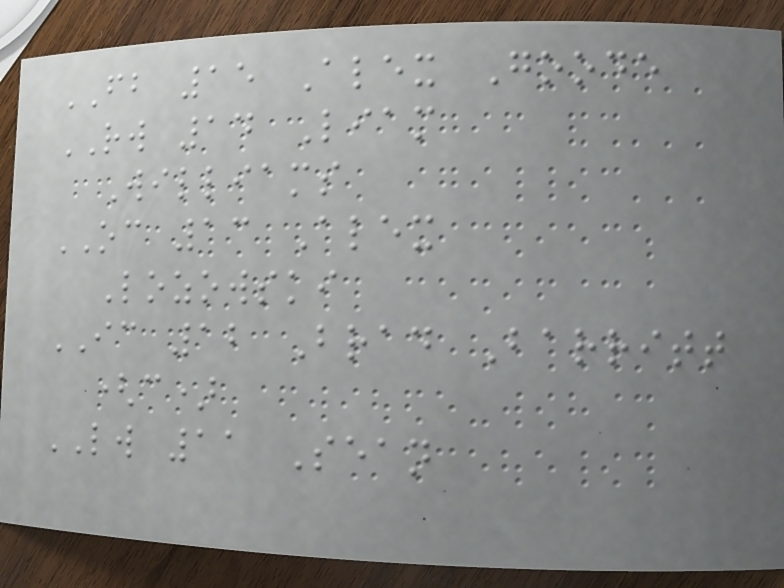FB 15 Alex Goode
RW 14 Liam
Williams
OC 13 Alex
Lozowski
IC 12 Brad Barritt
(c)
LW 11 Sean
